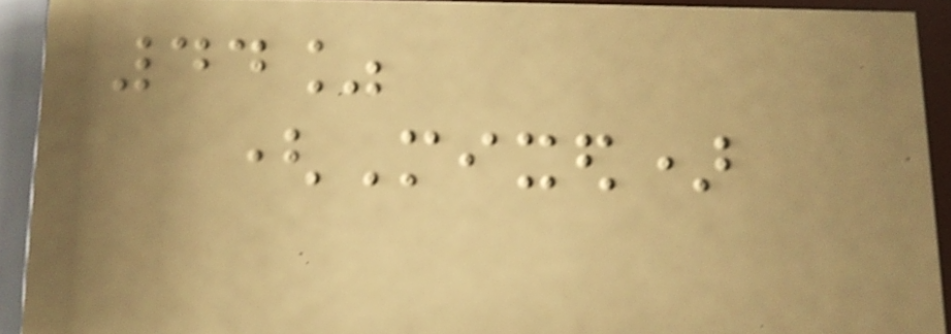44%
(Mixed)
